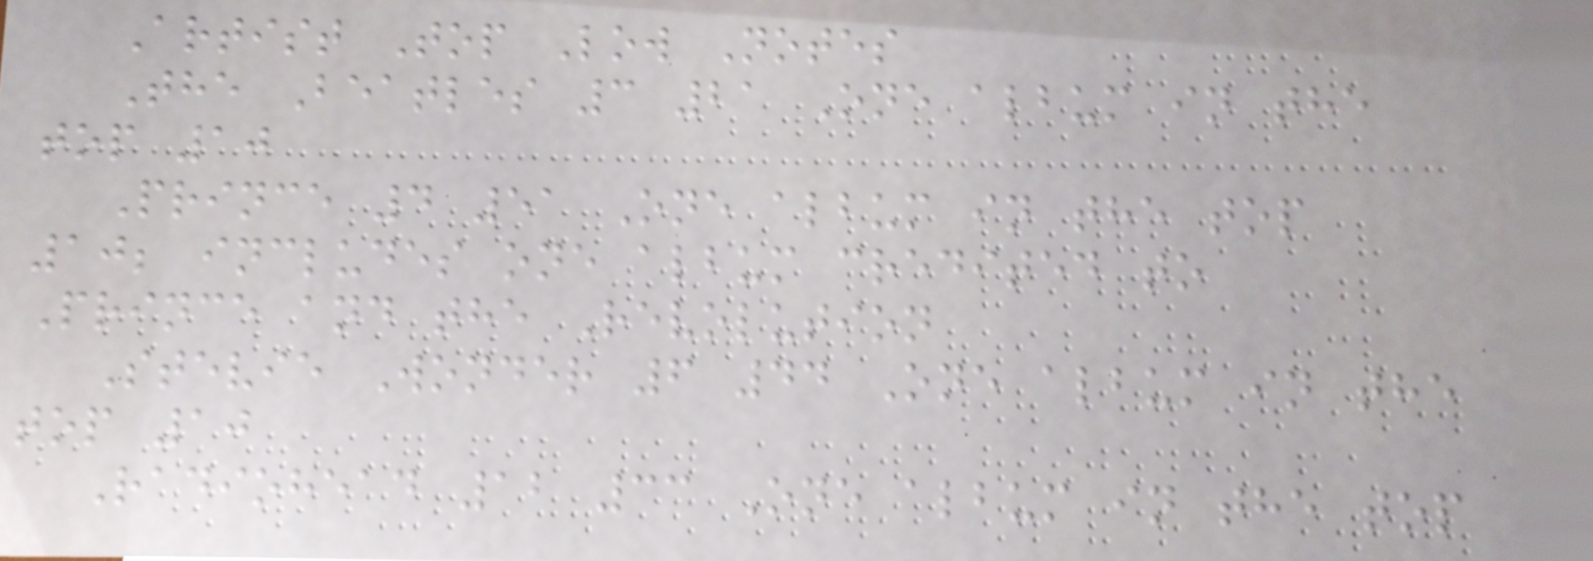Artist Top Low Notes
The Beatles 3 21 One album in the
top 10
Prince 4 51 One album in the top
10; includes one album credited to
Prince and the Revolution
Stevie Wonder 6 44 One album in the
top 10
Radiohead 12 33 One album in the top
